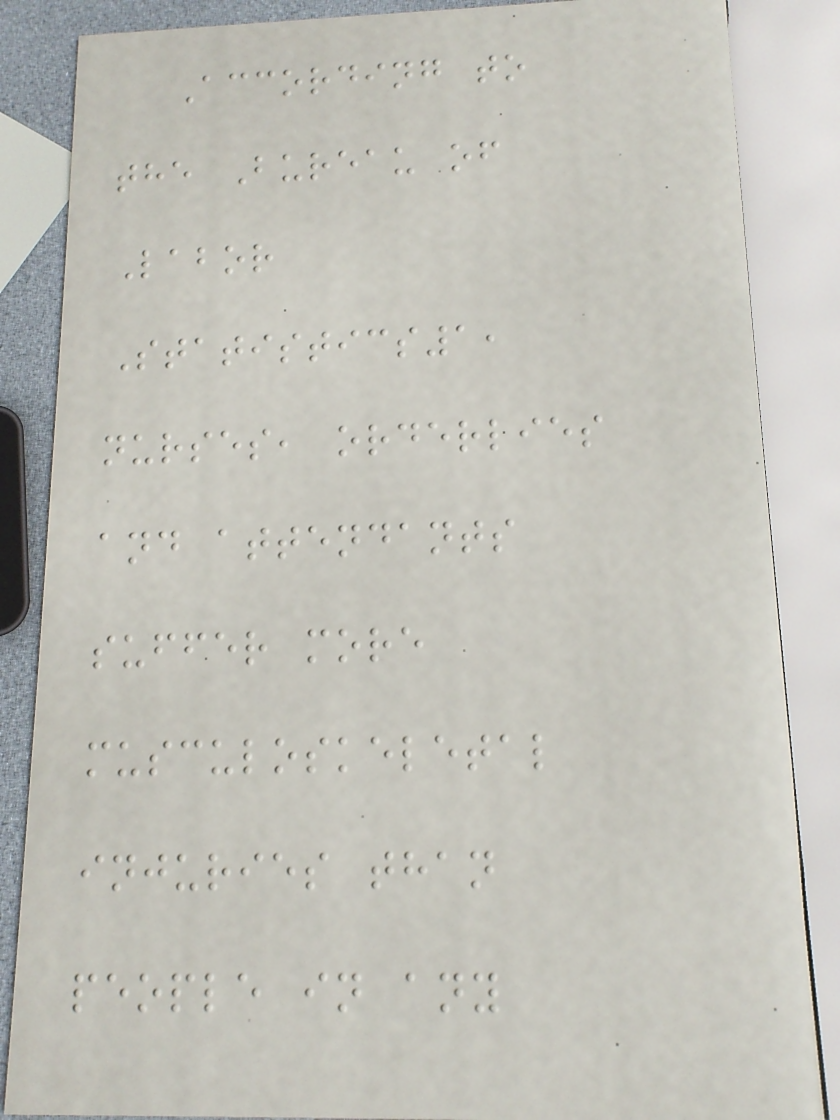According to
the Bureau of
Labor
Statistics1,
nurses, orderlies
and attendants
suffer more
musculoskeletal
injuries than
people in any
